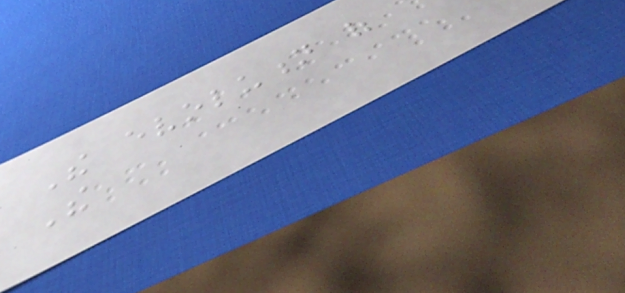The evolution of
The
